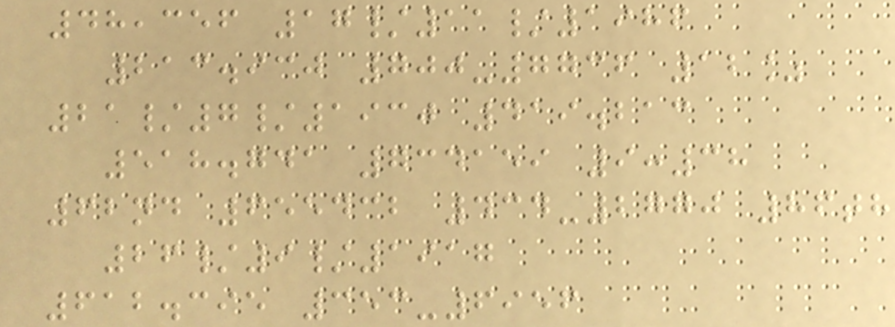48,356 17/11/1986
213.930 700-7736 12%
21/7/1930 419.213
518.741 734159 9:38
62nd 655432 434-2770 86th
26/9/1917
612.395 353-6956
